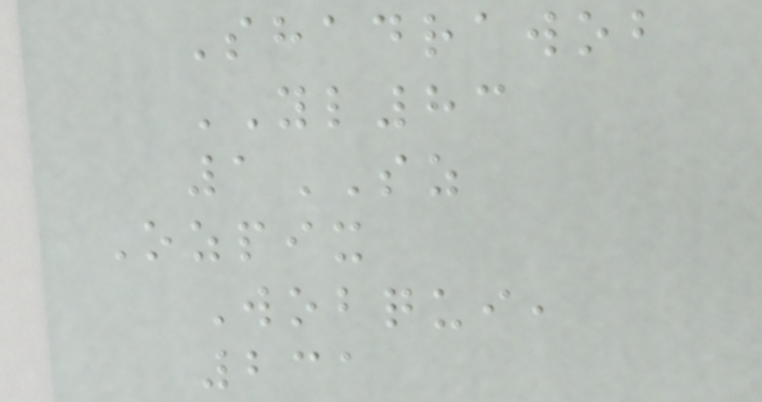Shadrawob
YL83
1SZ
Ozpix
Wobqui,
231
